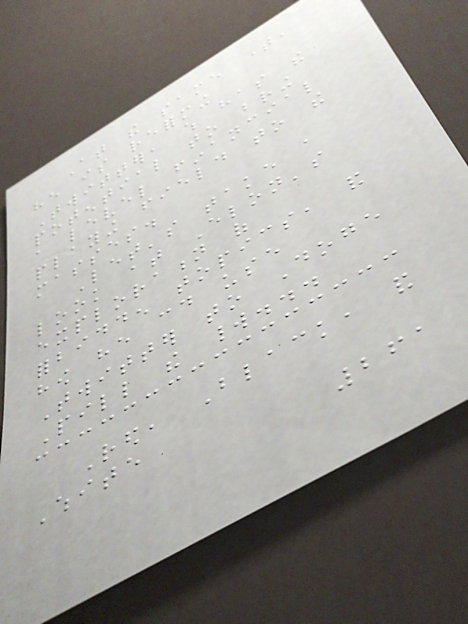At the same time,
he is reforming
Twitter, which has the
potential to bring
a level financial
playing field to the
masses.
Let's take a
look at Elon's
exploration of
forbidden topics, and
how he could use
Twitter to Doge
Pill the world...
Red, Black, and
White
261
